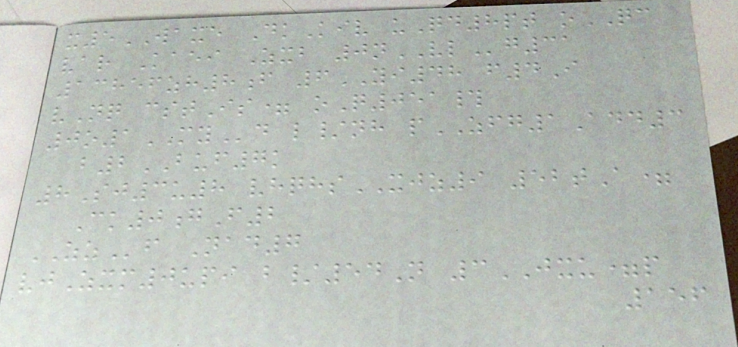x5WAXE DkKiv uQd8pt oQC
var Kaei Zxb 0nVLg31
13856zh8f 6YI48 f4I
vNq cstIs= oQ051#
0o1MYd l/nh pZFG1Add3
b2BUF7k
8Sj3u8 vhqhsXJZ9 52tA=
Ck0gF2
ZZf Nad7
vjZxm0upi b/54N 3JXU=p
156
